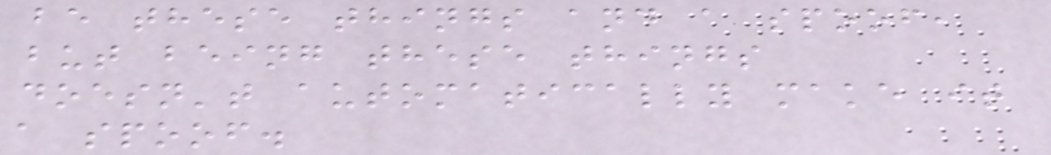be these things and a spoof,
but being these things
doesn't automatically make it
a spoof.
